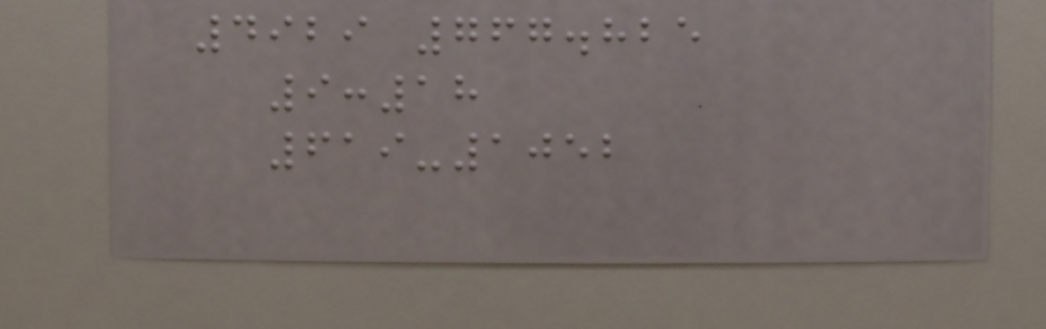4929 767.825
9:18
619-1052
